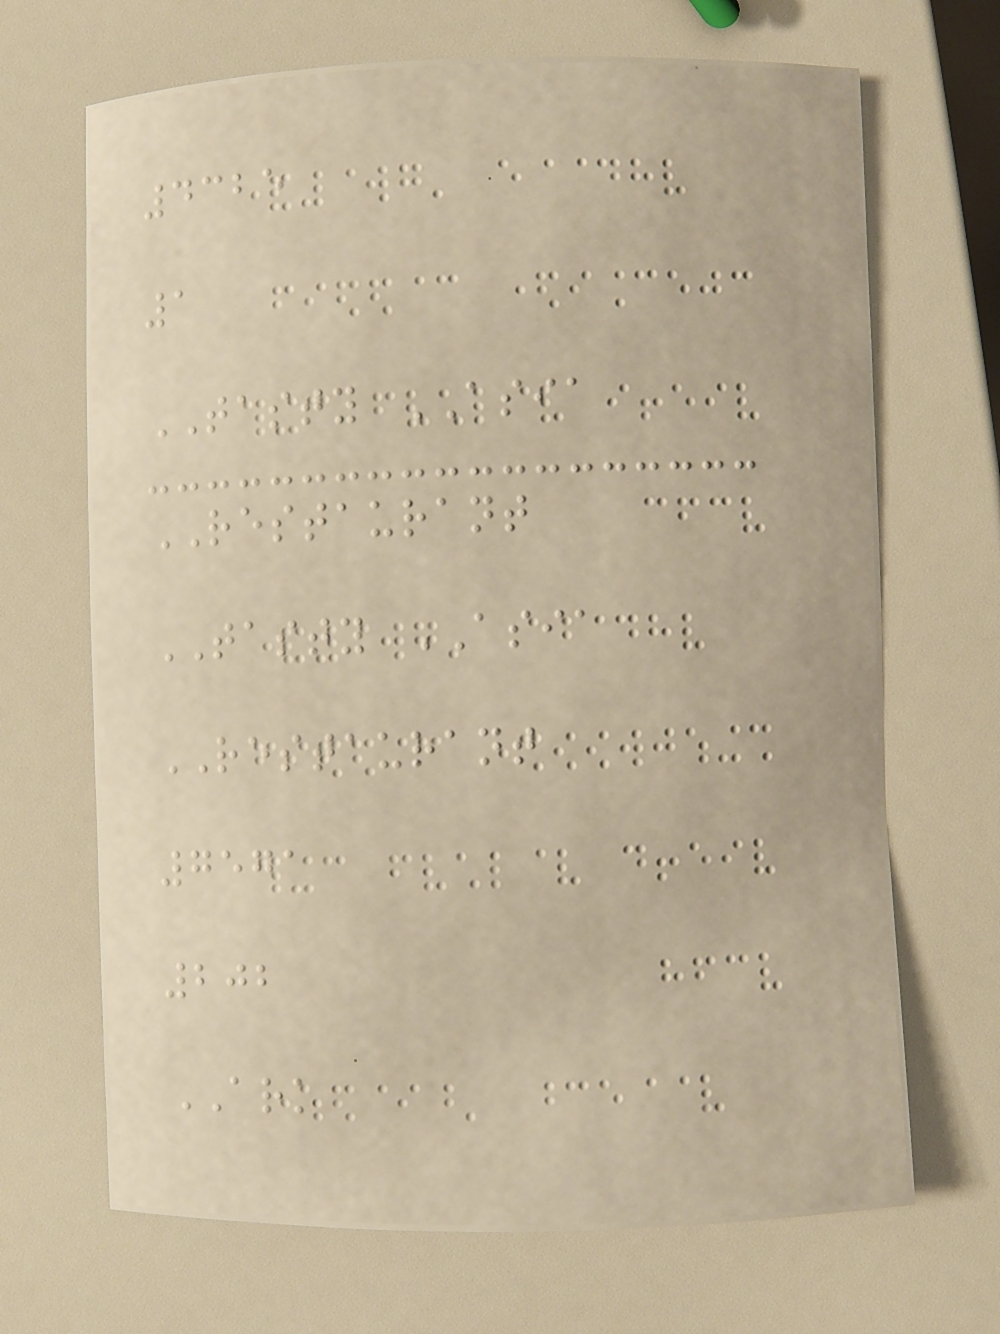4325
1
TASTY ASIA
RESTAURANT
TASTY ASIA
RESTAURANT
7571
202
ARK
